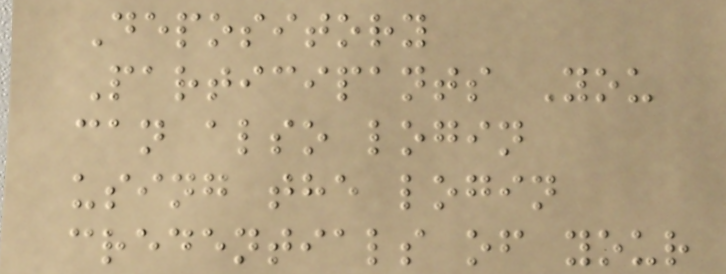Depository
Participants You
can also login
using the login
credentials of your
